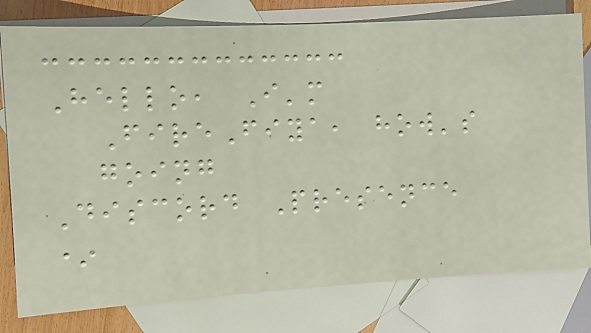Hello, I'm
FireFiya, how's
going
Discord Presence
*
